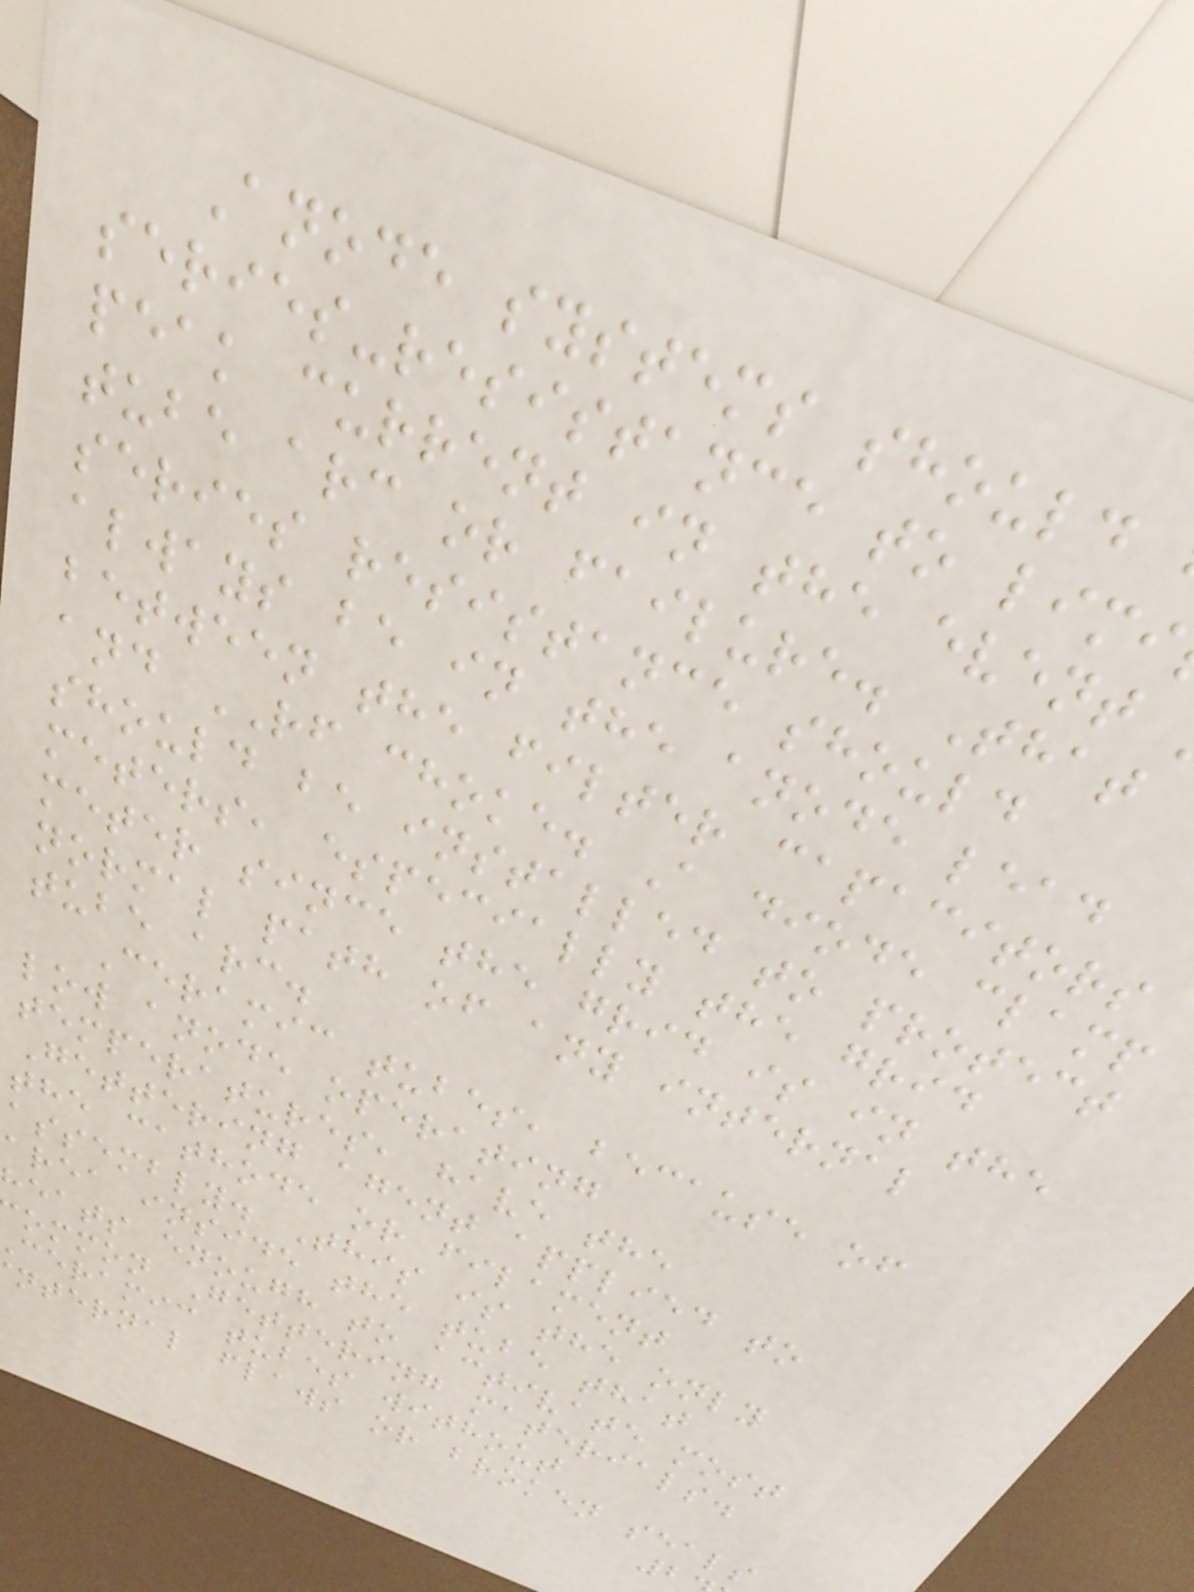Anode systems should
series-resistance to limi
peak current in the event
tube arc or failure. That
series resistance should
always be in the anode lead
between the filter capacitors
and RF choke. A diode clamp
should be installed to protect
meters, especially the grid
meter since the grid is in the
normal path of any internal
tube arc.
Ceramic tubes, because of
low anode operating
temperatures, have the
Gettering agent applied to
the cathode or filament
assembly. This is the only
area inside the tube that
eats enough to activate most
ommon Gettering materials.
ceramic tubes without
nternal flaws or broken seals
